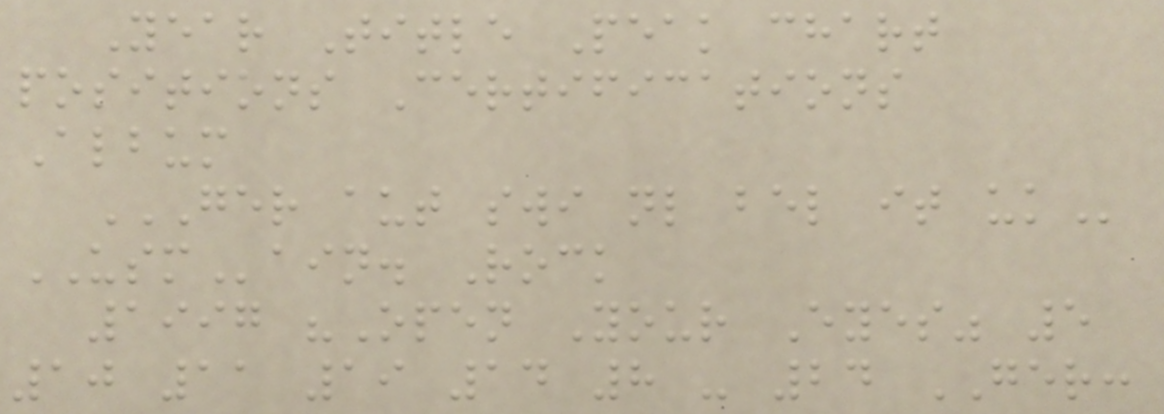Year Title Peak chart
positions Certifications
Album
GER AUT SWI NL BEL IT UK
USMain. Rock
1997 "Open Your Eyes" 5
10 11 19 14 8 - 24 GER:
